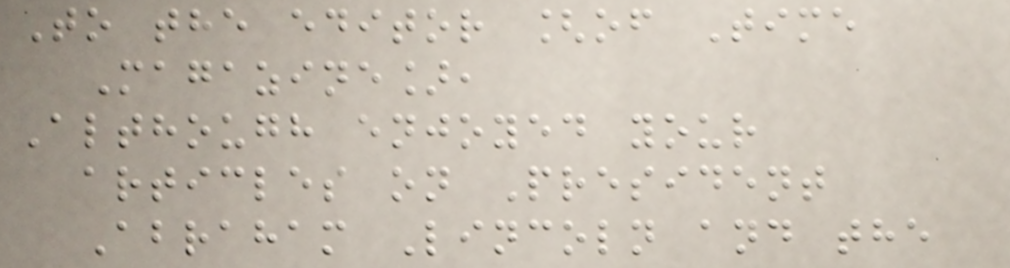To the editor [of Time
Magazine],
Although enjoyed your
articles on President
Abraham Lincoln and the
